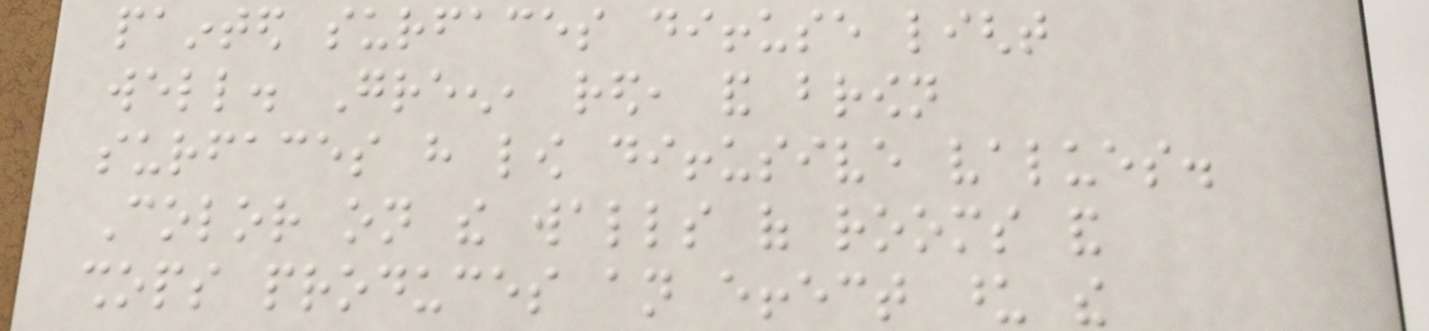painted surfaces diffuse light
well. Green, red, and brown
surfaces have low diffusive values.
Color on the walls of rooms and
shops produces an effect upon the
